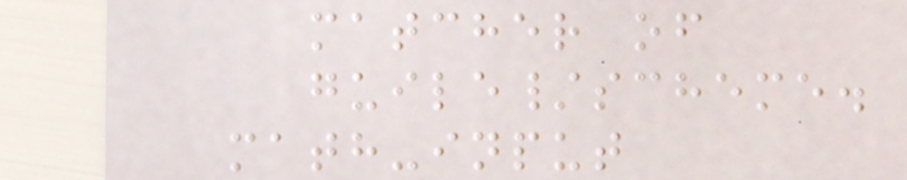matcher of
guile/scheme.
math-input
